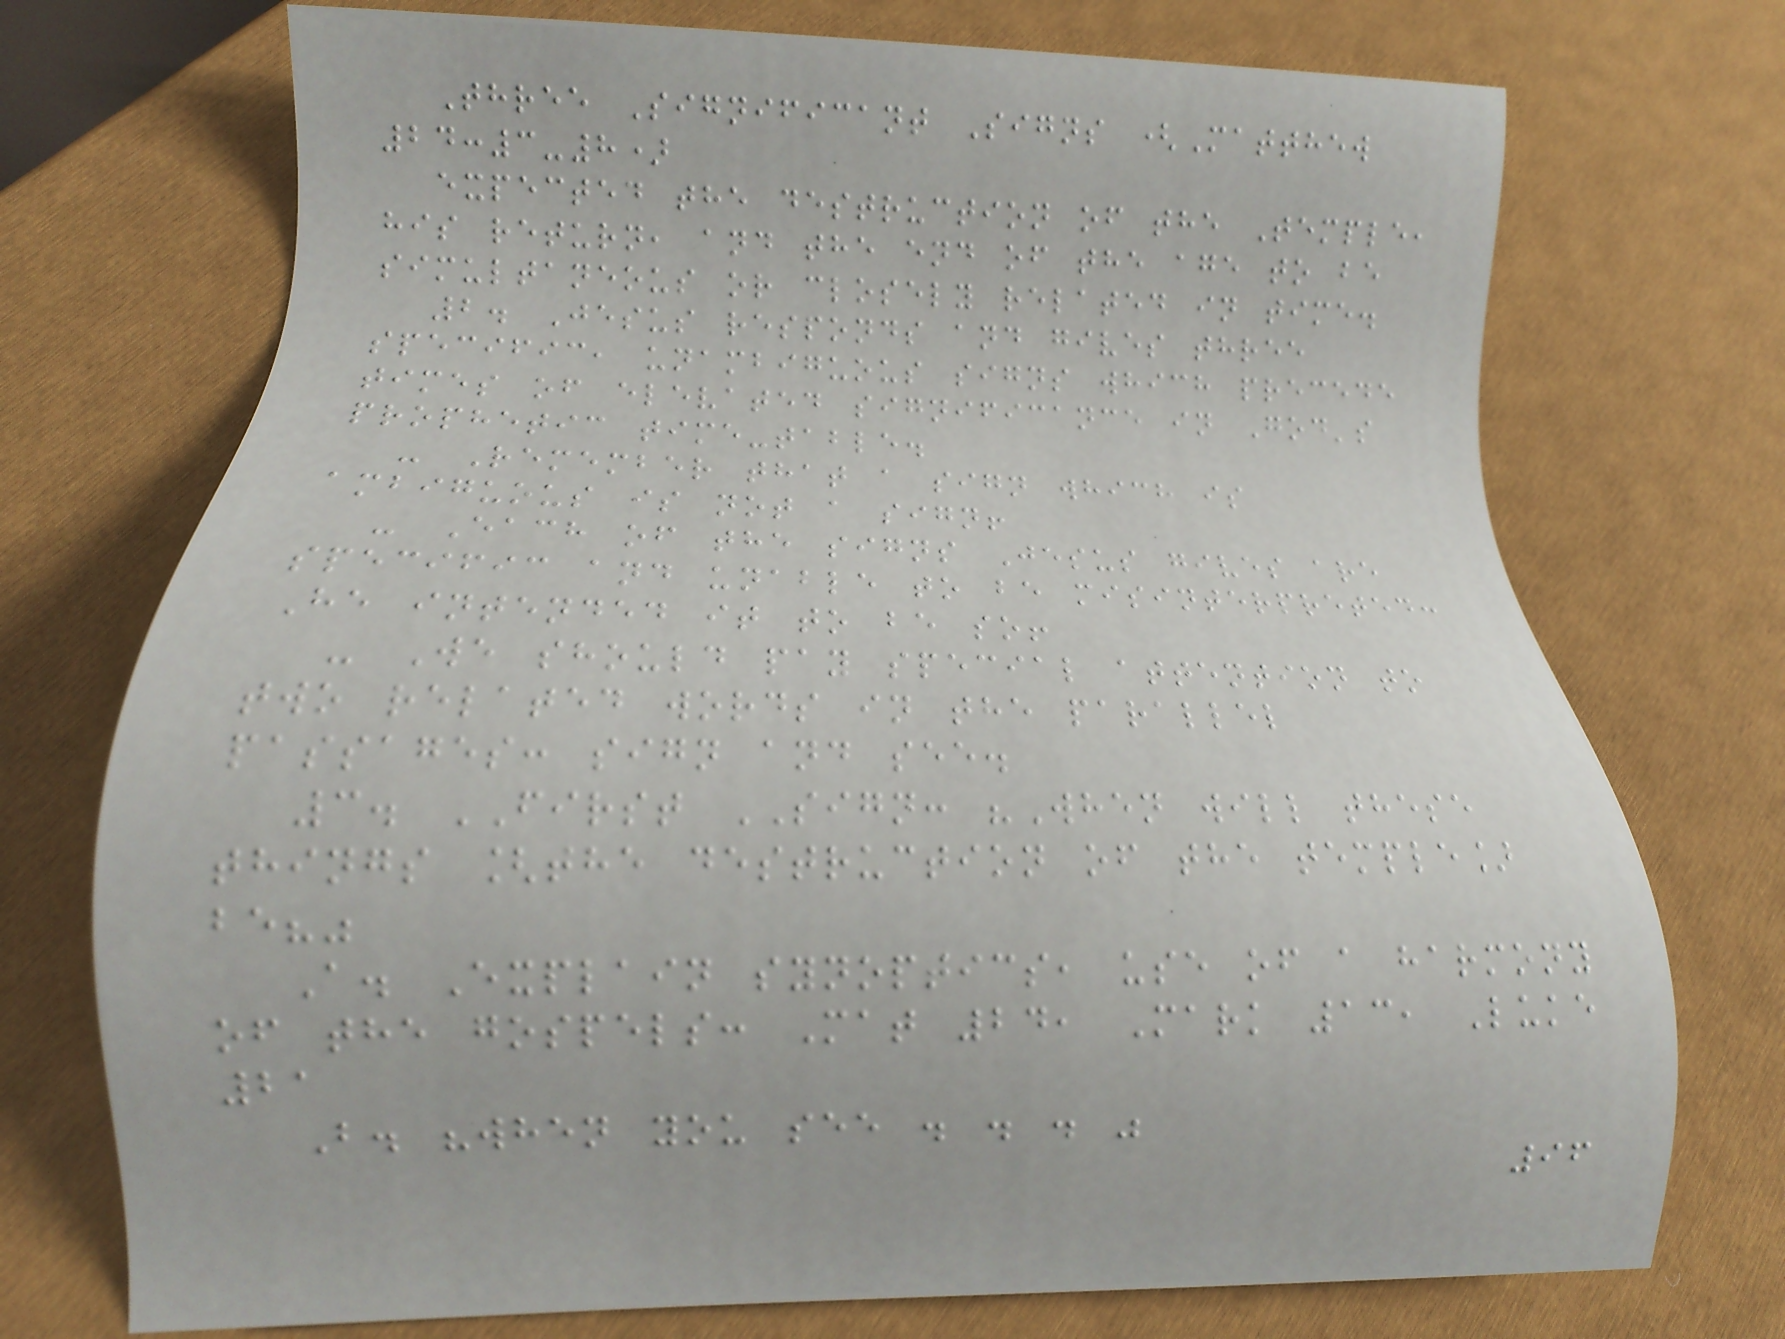Three Significant Signs (Matthew
24:3-8)
expected the destruction of the Temple,
his return, and the end of the age to be
simultaneous or closely related in time.
2. Jesus responds and gives three
specific, unambiguous signs which precede
times of elevated significance in God's
prophetic time-table.
- Remember that a sign which is
ambiguous is not a sign!
- Each of the signs Jesus gives are
specific and unable to be misinterpreted:
He intended it to be so!
- We should pay special attention to
two related words in the parallel
passages: sign and see.
3. FIRST SIGN: "When will these
things [the destruction of the temple]
be?"
A. Explain synoptics, use of a harmony
of the gospels: Mat 24, Mark 13, Luke
21
B. "when you see . . . "
96
